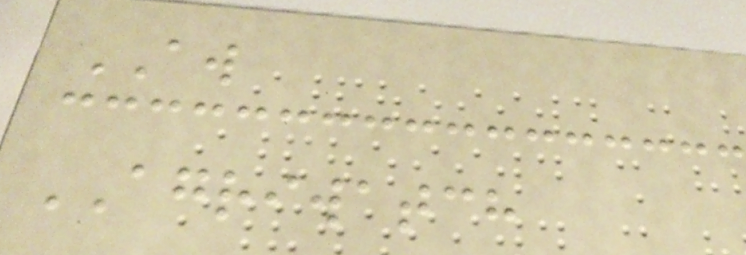AW
AGRIWATCH
